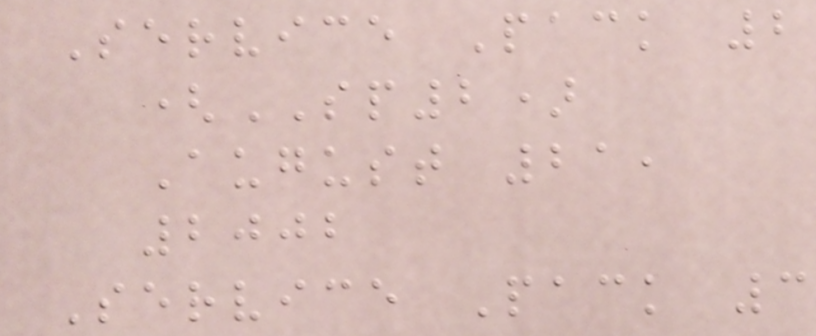Service Pack 2
(SP2)
August 21,
2002
Service Pack 3
